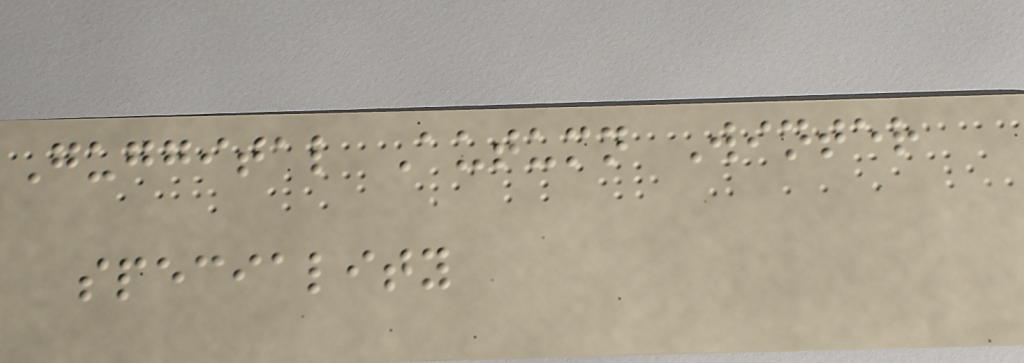Guggital Autumn Winter
speciality
